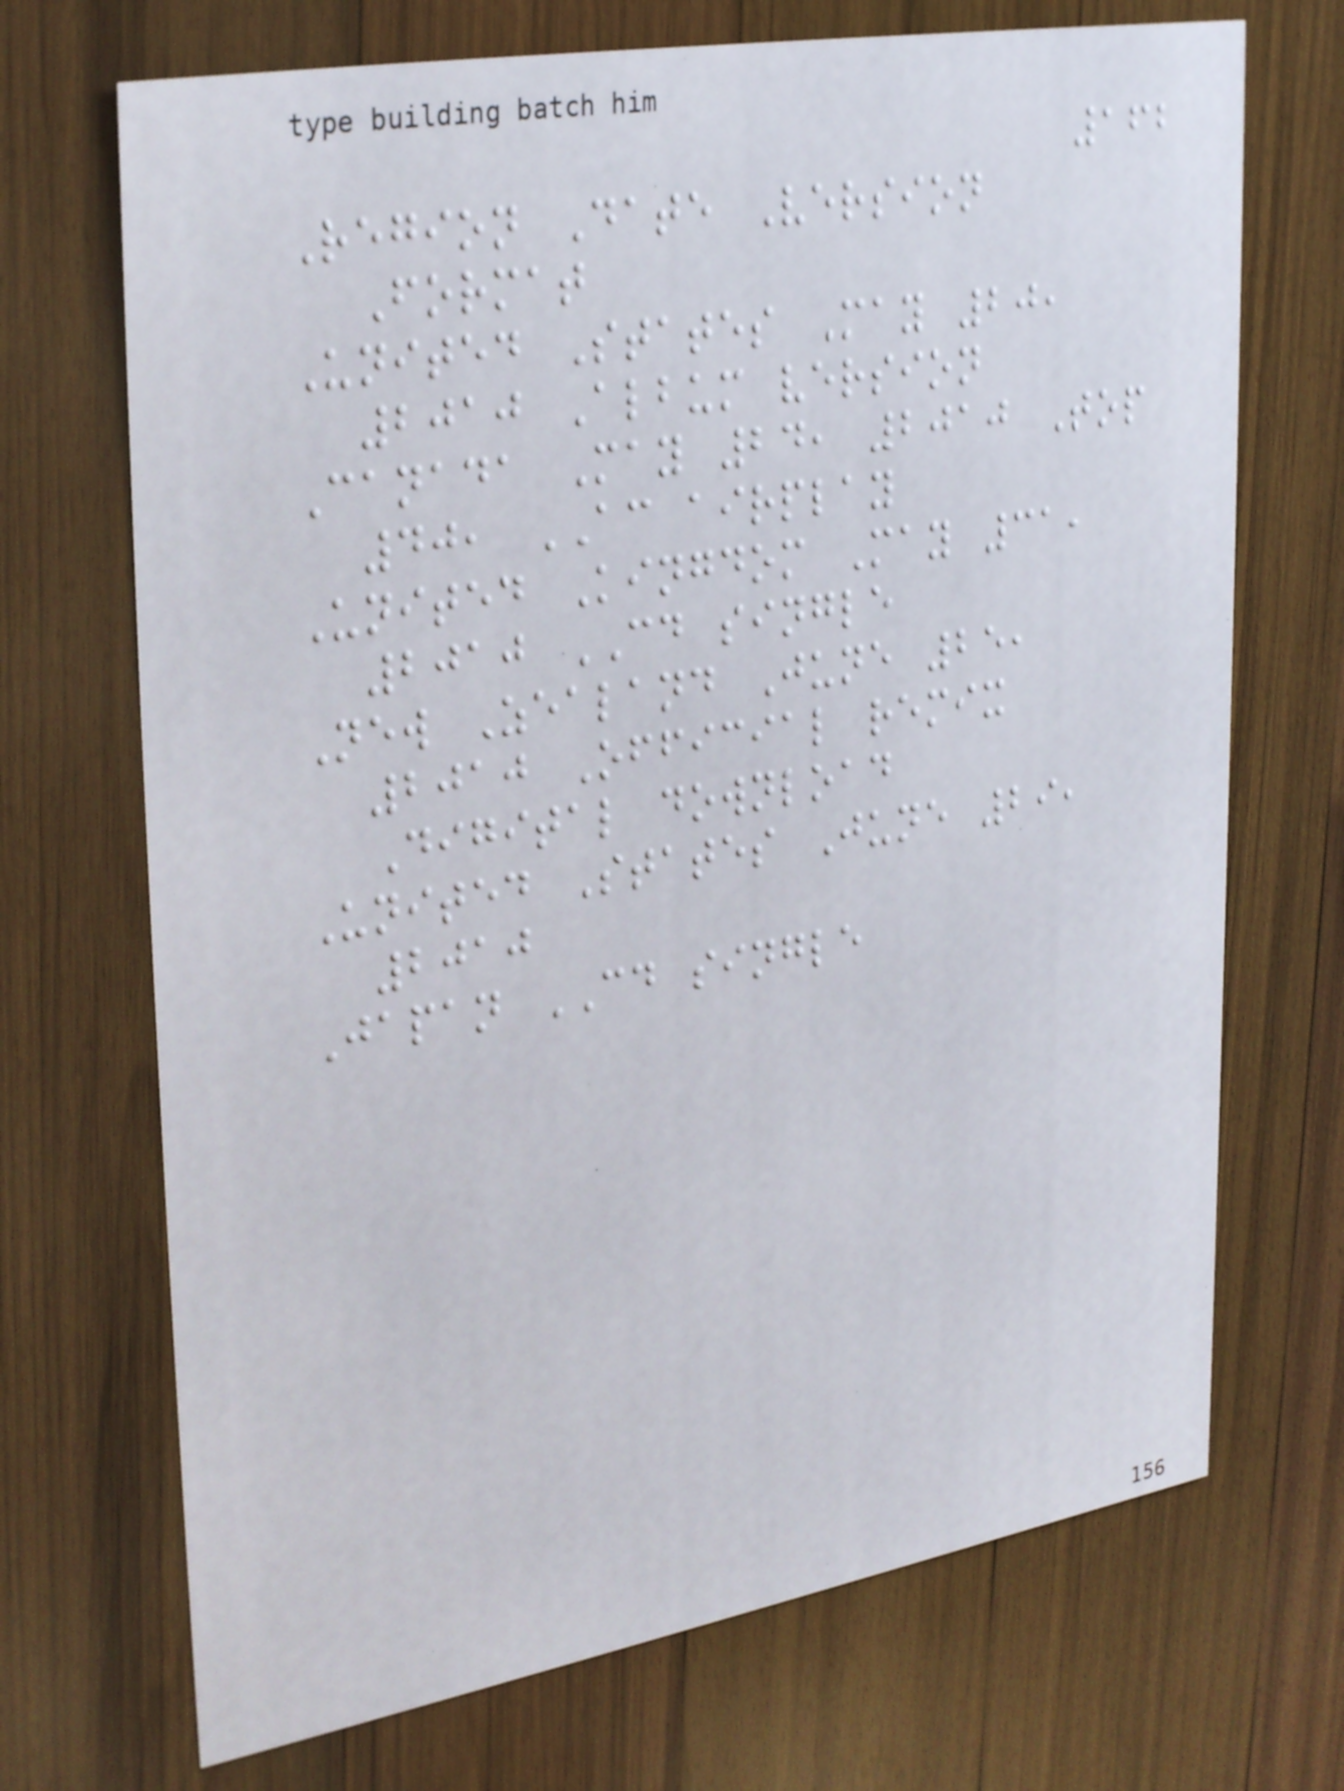162
Region Date Version
Format
United States May 20,
2010 Album version
Canada May 24, 2010 Top
40, AC airplay
United Kingdom May 31,
2010 CD single
New Zealand June 25,
2010 Official remix
Digital download
United States June 29,
2010
Japan CD single
